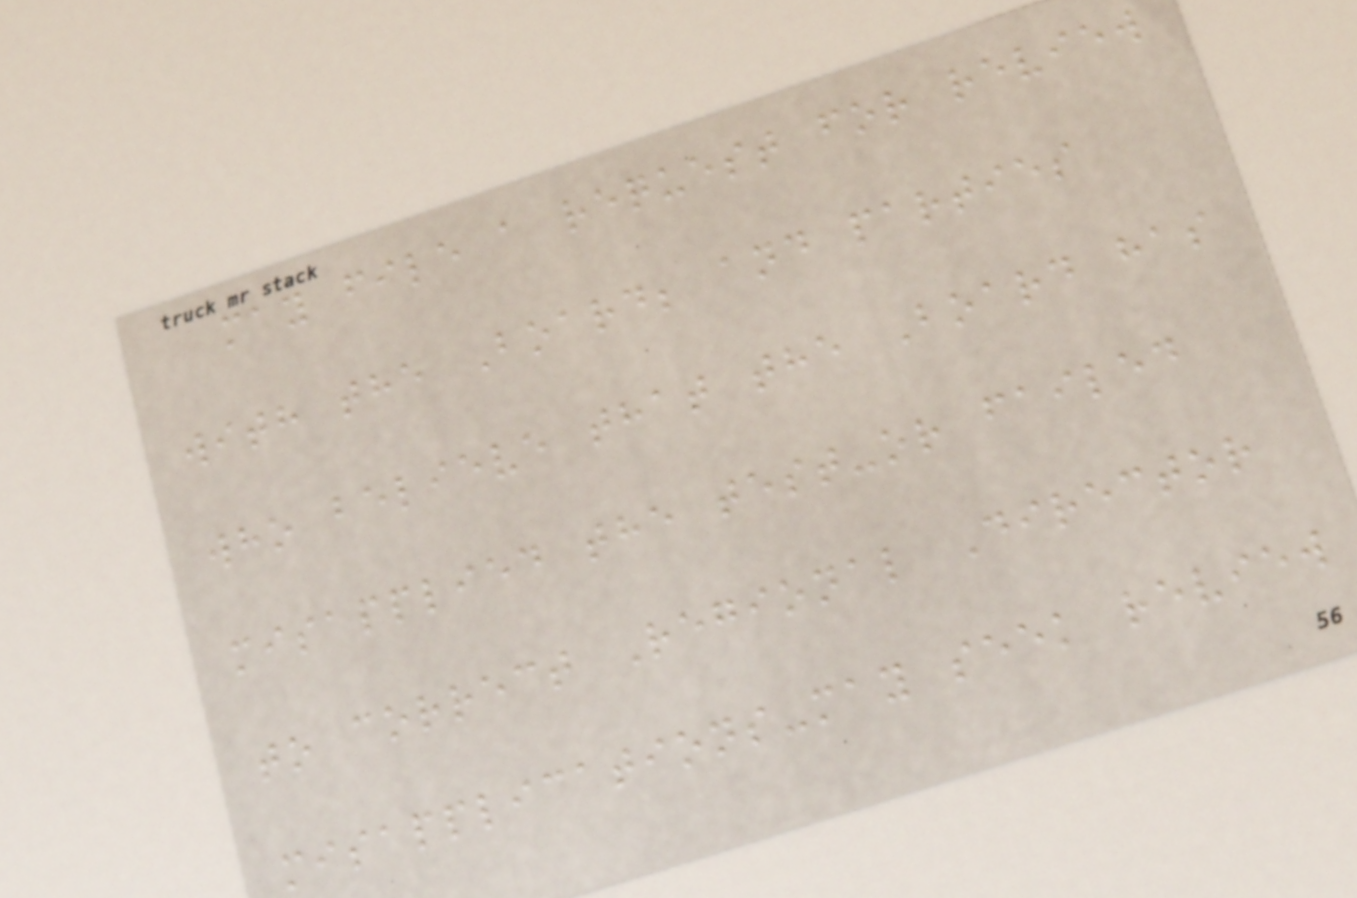may file a request for review
with the Board; and parties
who believe that the Board has
misapplied the test-or failed
to correct Regional Director
misapplications-may seek review
